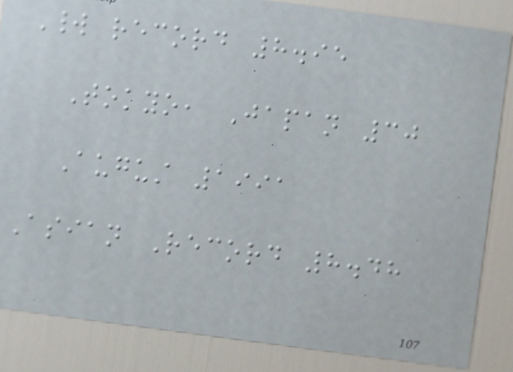World record 8.95
Tokyo, Japan 30
August 1991
Asian Record 8.48
